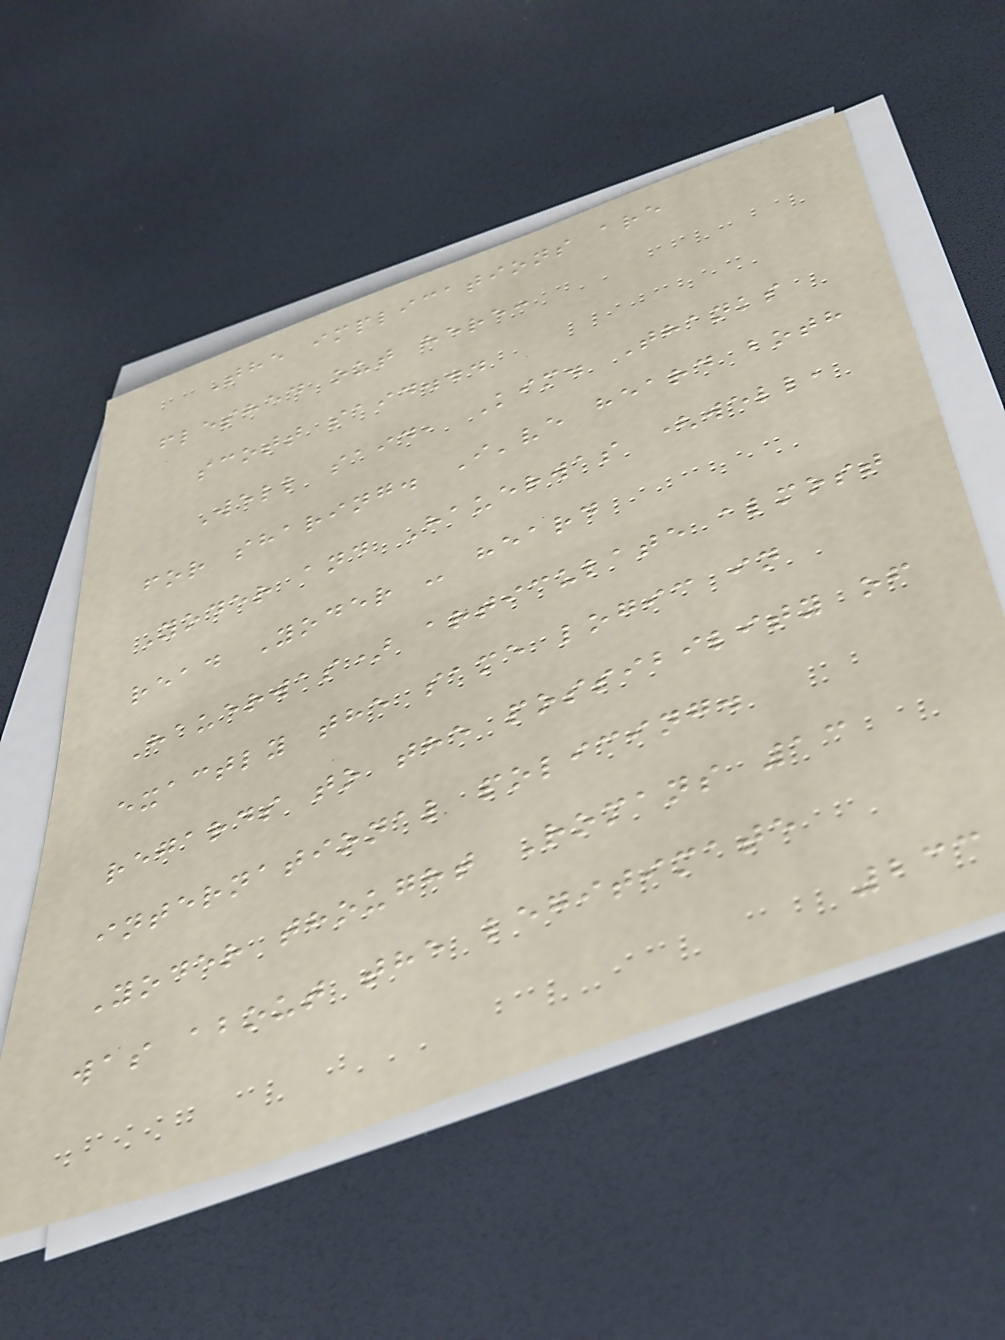The implications are
fleshed out here:
scott said...
Well said, Kim. Thanks
for sharing. I've heard both
Yoder and Hauerwas (well,
read Yoder - heard
Hauerwas) articulate almost
exactly the same logic in
regards to the possibility of
international policing.
Yoder thought Romans 13
was about the legitimate
233
